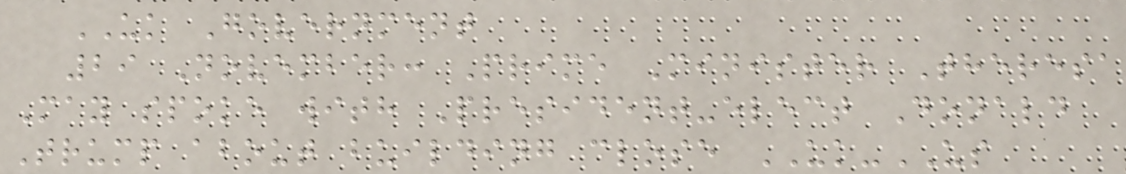UK Government
29 November: Prime Minister Theresa
May spoke with President-elect Donald
Trump about building close UK-US
